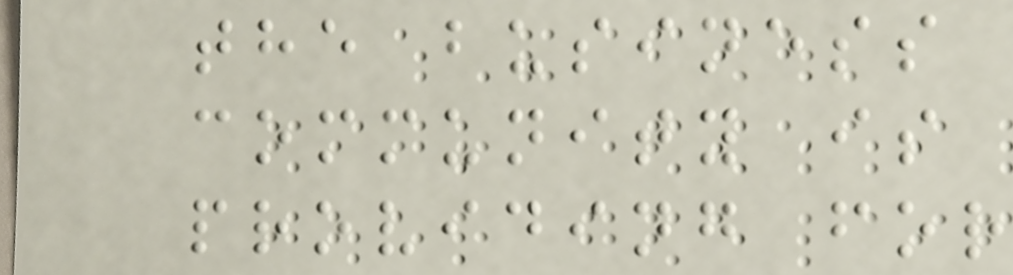the business
community is
providing for
